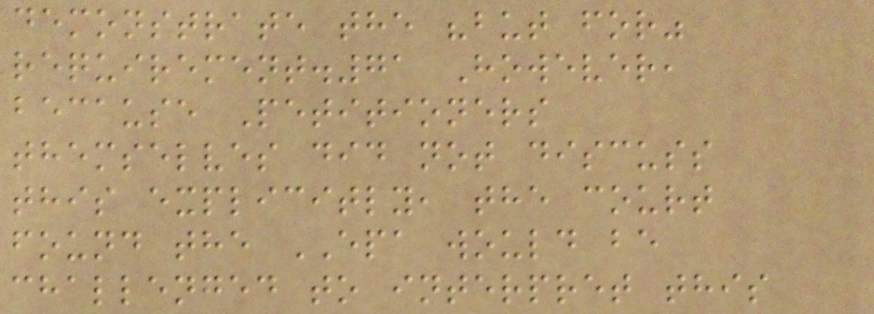demonstrate the "but for"
requirement.71 However,
because Petitioners
themselves did not discuss
this explicitly, the court
found the EPA would be
challenged to interpret this
